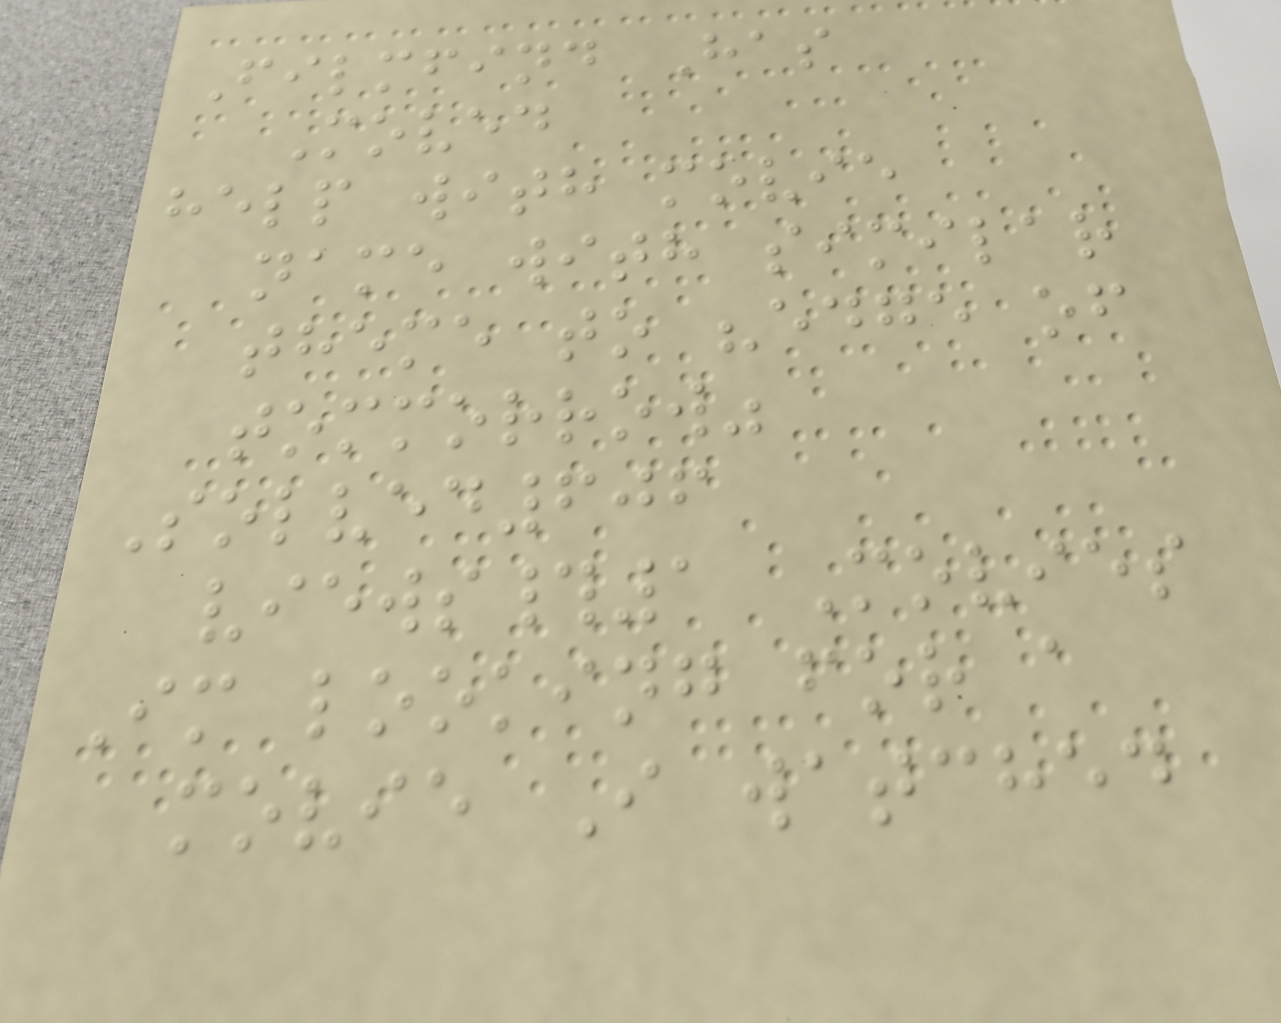Filmfind Has
Moved
help with movie
name with similar
theme to "edge of
tommorrow"
Solved606
views#1 Movies
Im looking for a
movie I watched
